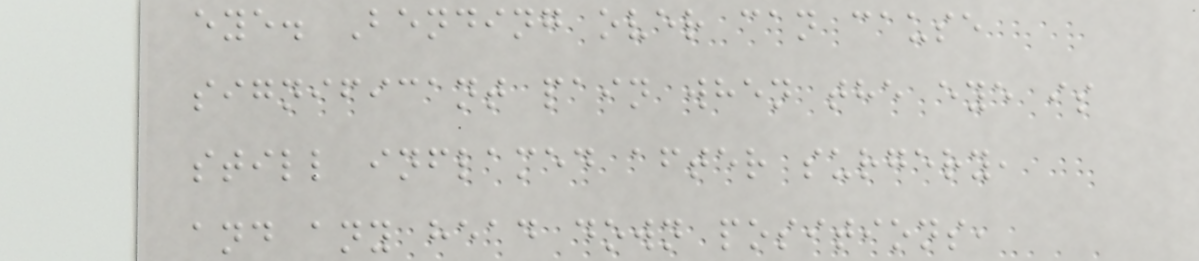eye. Bending over can cause
significant pain when the eye is
still inflamed after surgery,
and any head down positions,
